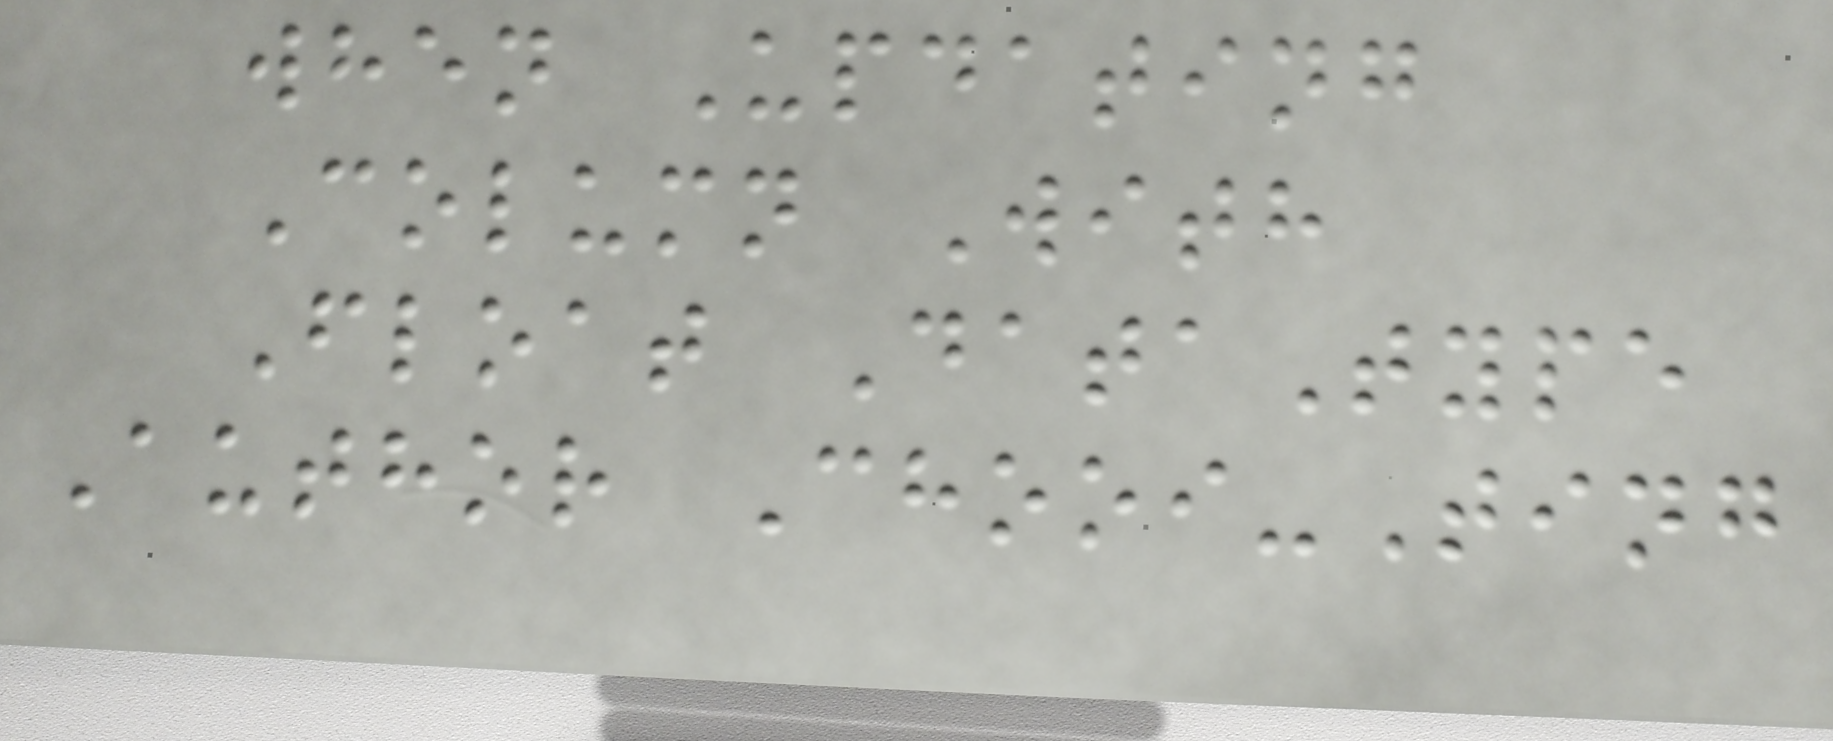when Updating
Column With
Float DataType
Author Chooi-Ting
